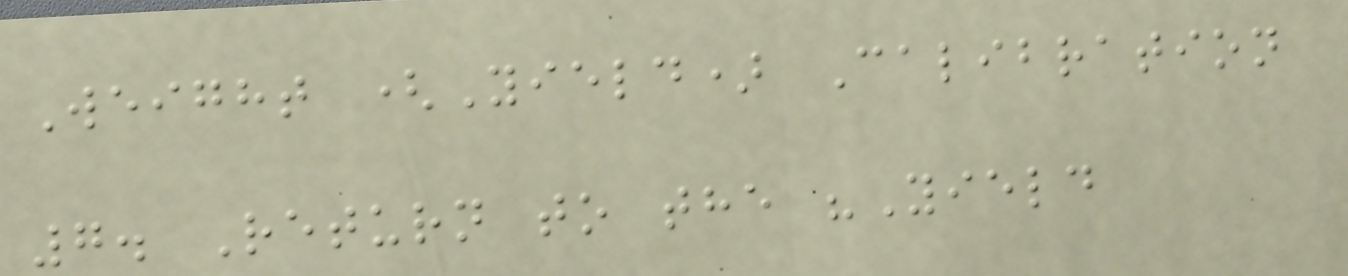Weight (Yield) Calibration
7. Return to the "Yield
